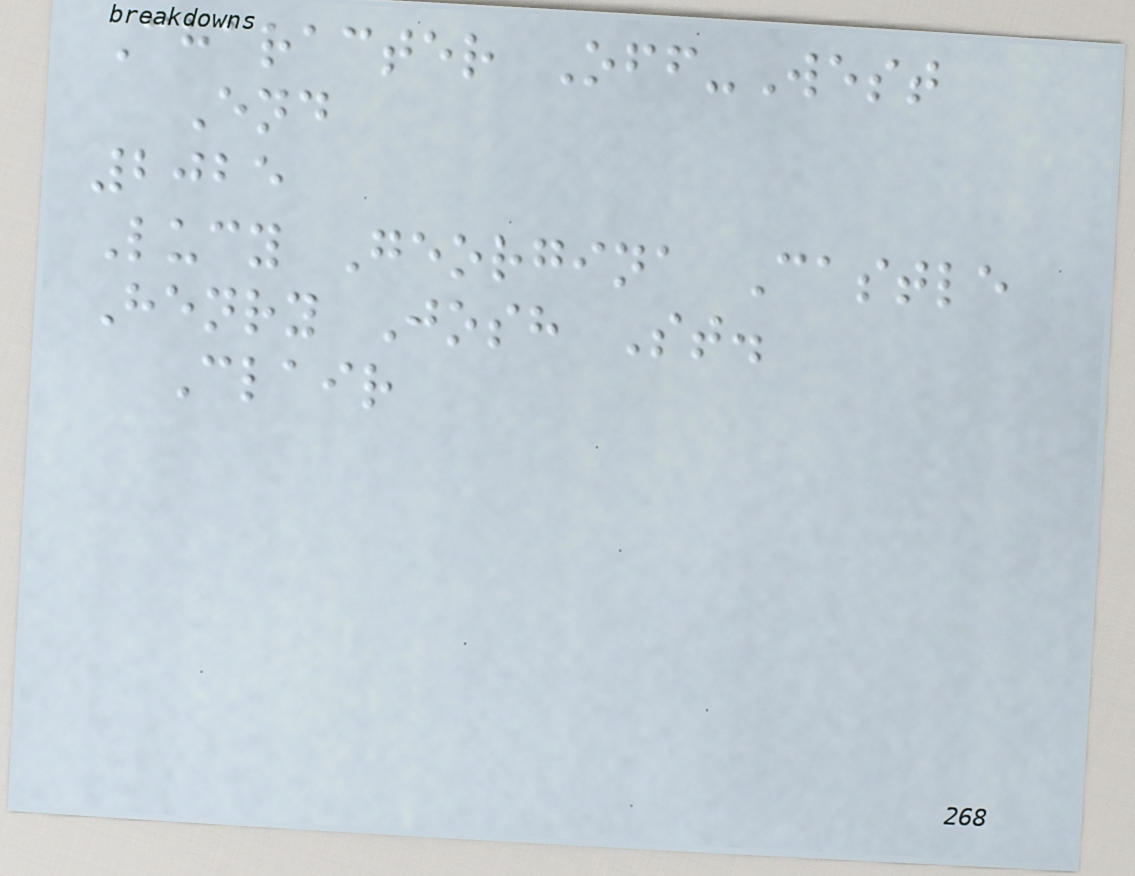Character Off-West
End
2025
Lucy Georgina Castle
Henry Josh St.
Clair
